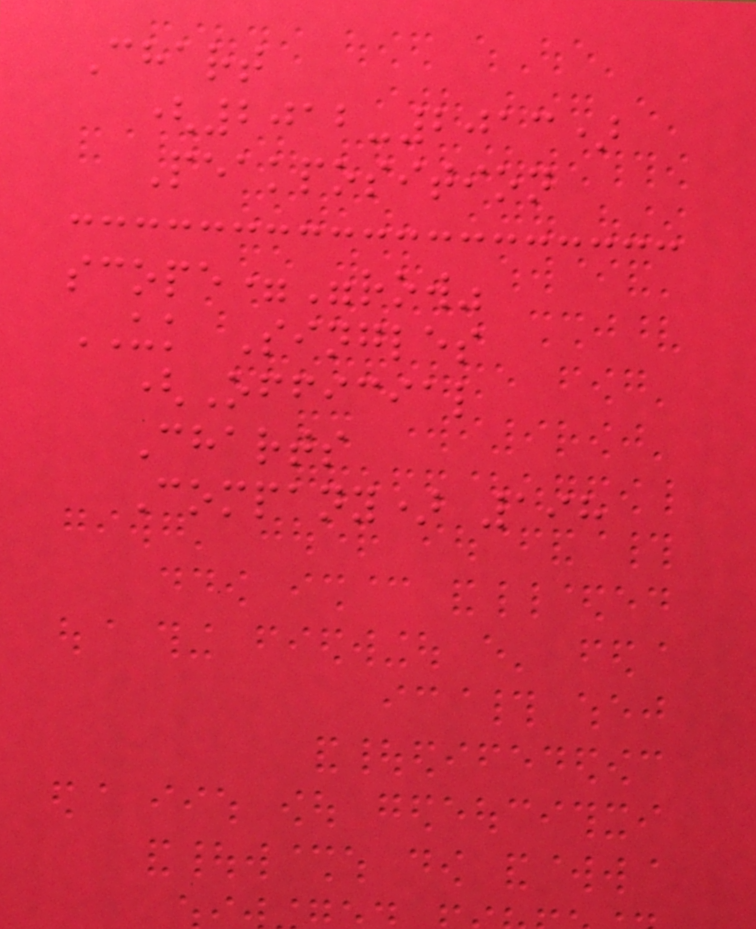Chart
(2012-2013)
Peakposition
scope="row"
UK Singles
(Official
Charts
Company) 198
